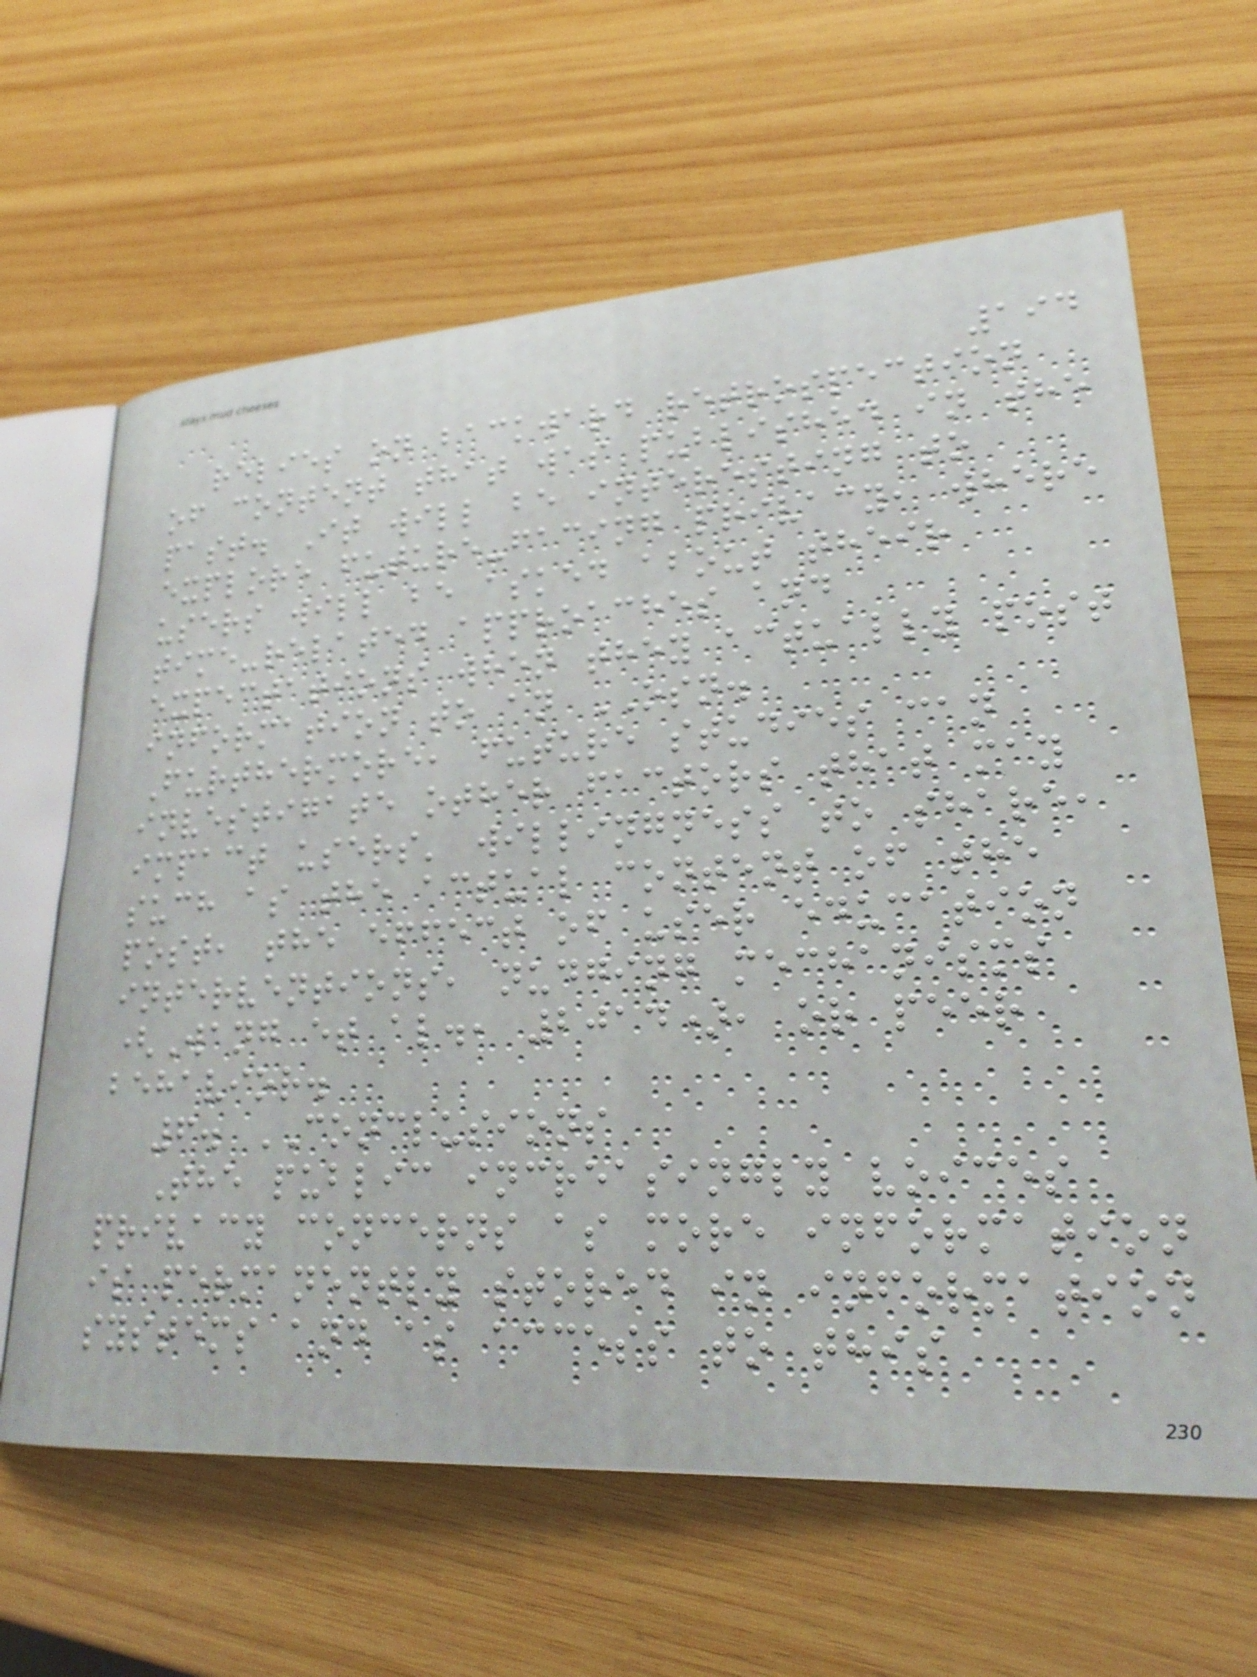194
relies on backward retrospection
of content that was published in the
past. It will be interesting to
explore future-facing privacy, where
users will be asked about their
time-related approaches and
expectations when they actually post
information to an OSN.
Furthermore, future studies can
investigate other factors that may
impact users' willingness to share,
such as the actual content of the
post, the effect of user education
interventions, nudging mechanisms
(Wang et al., 2014), or peer
behavior.
6. CONCLUSIONS
The public increasingly voices
privacy concerns as more information
is permanently stored in information
systems and as access to this
